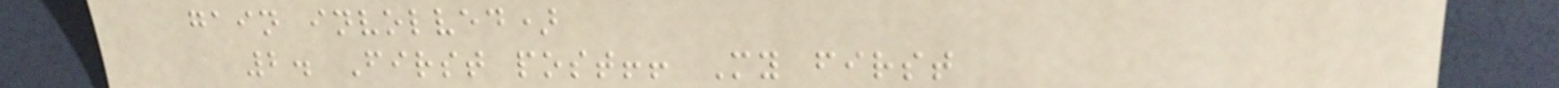gain involved)
2. First post!! My first
